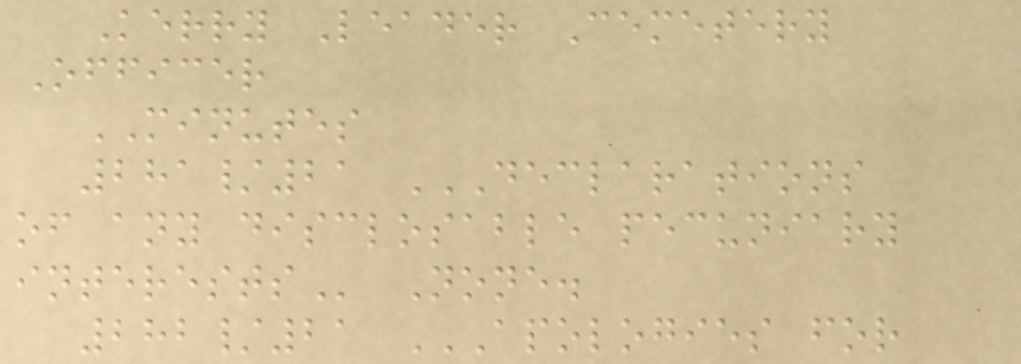Kerry Leader Cemetery
Officer
MINUTES
281/21 DECLARATIONS
OF ANY DISCLOSABLE PECUNIARY
INTERESTS None.
282/21 APOLOGIES FOR
